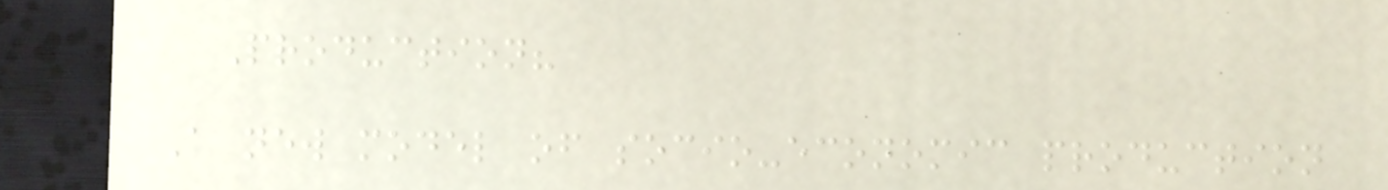Production?
A new model of socio-economic production
